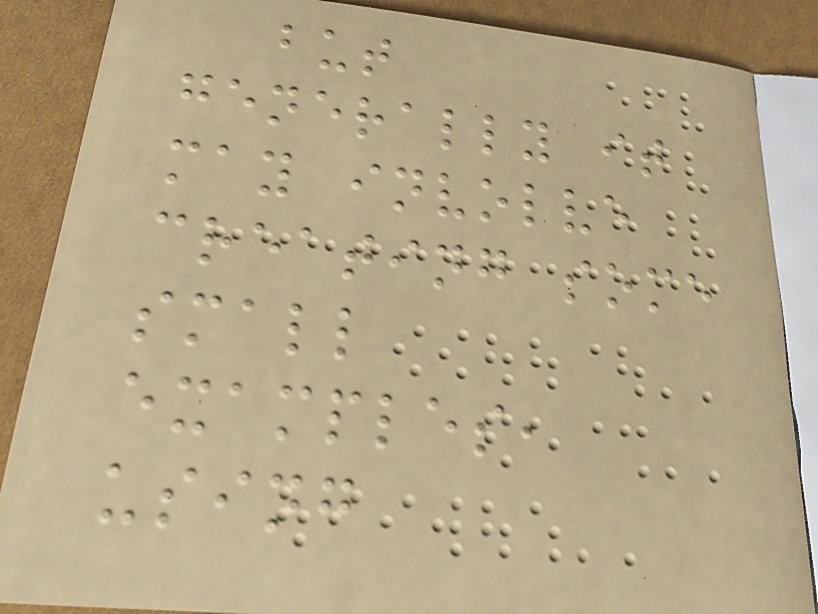but
generally it
may involve
creating some
small
examples,
using
